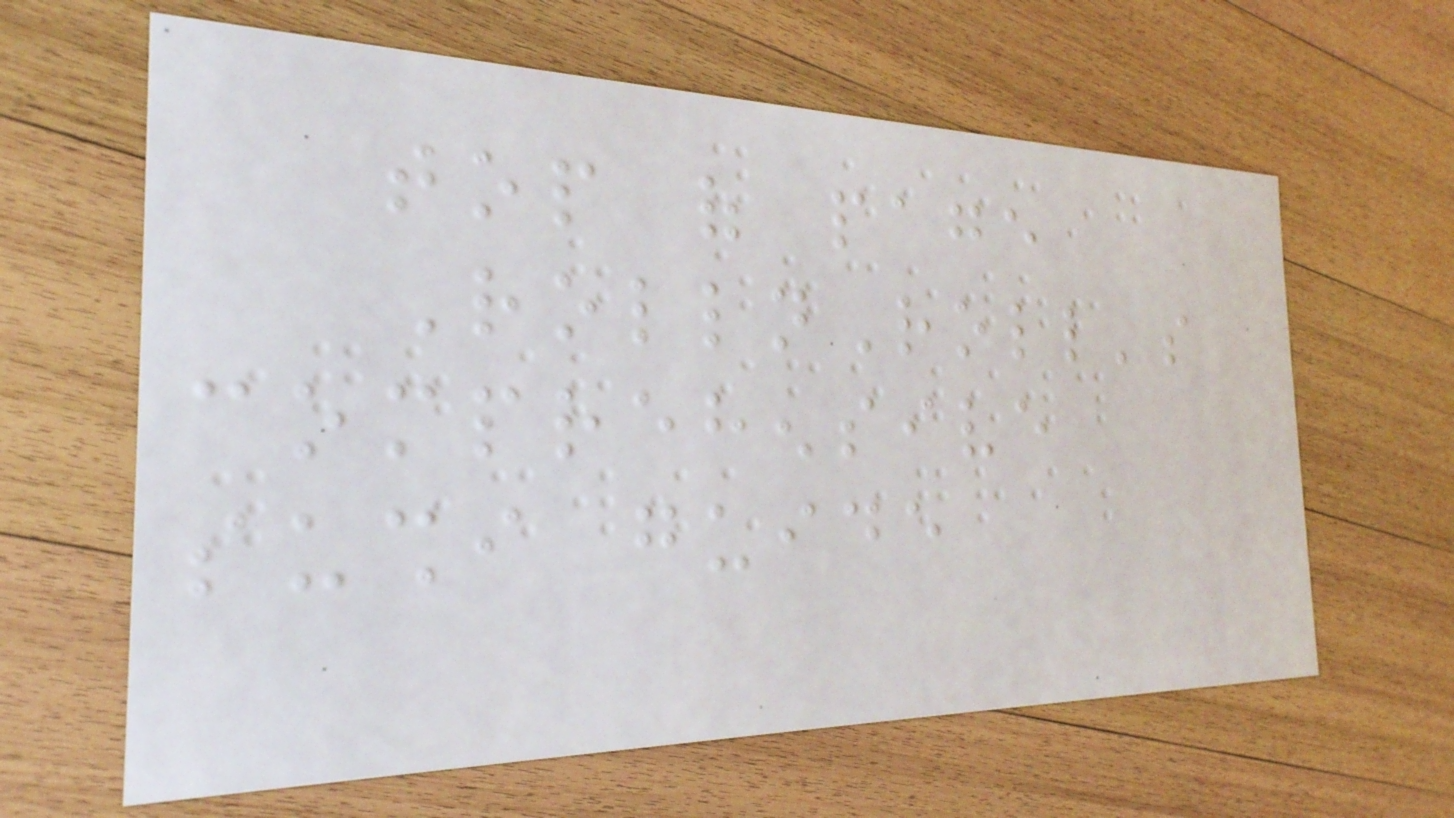top of page
RollnRoll's
comprehensive
sushi guide
